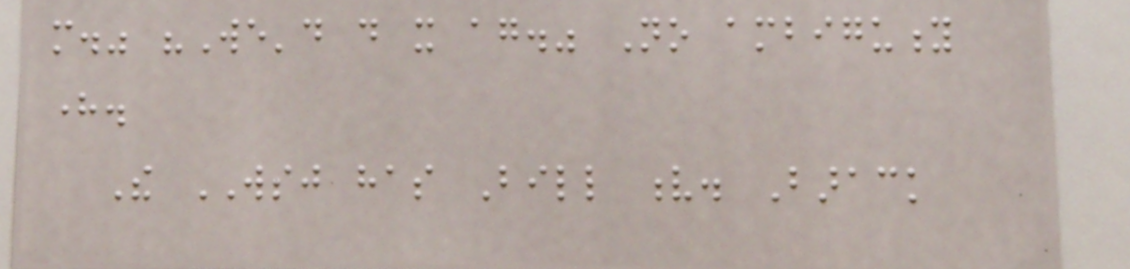more." "We'd do it again." No ambiguity
here.
The WSJ has Bill v. Barack
